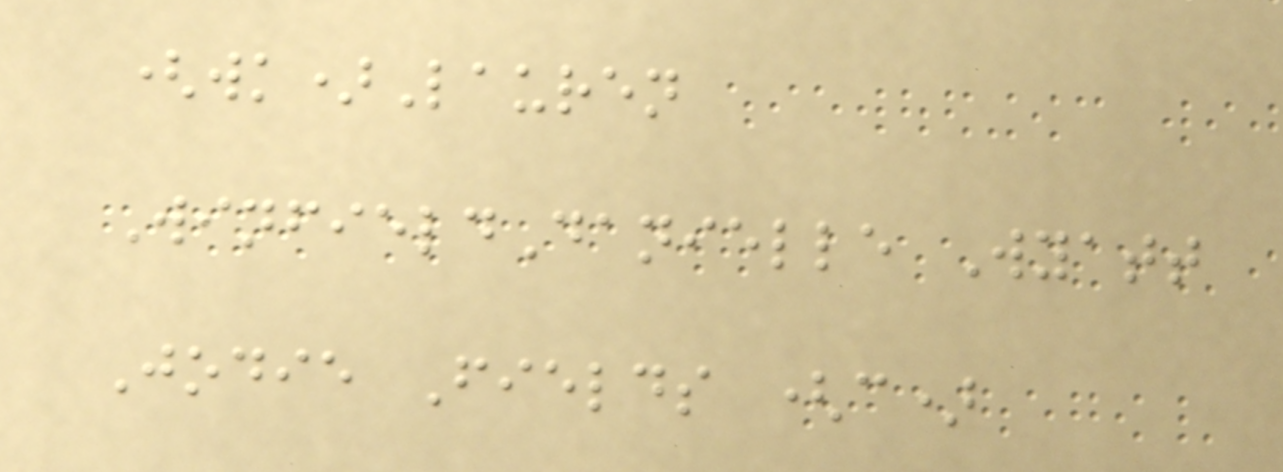(wk)Lauren
WinfieldDanielle Wyatt
Jodie Fields (c)
